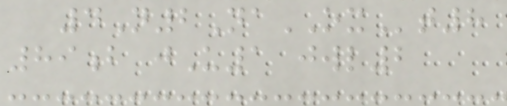4N2NaOXt8
89b jU1 jwl2
